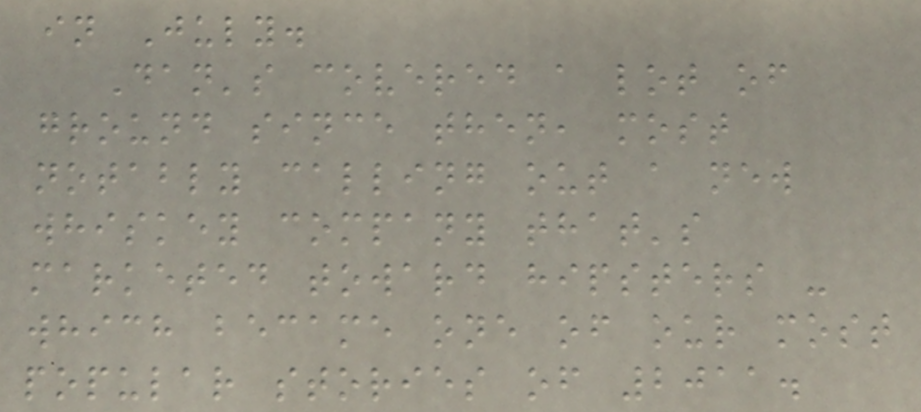in July.
Dan's covered a lot of
ground since then, most
notably calling out a new
whiskey company that's
marketed toward hipsters -
which became one of our most
popular stories of 2011.
